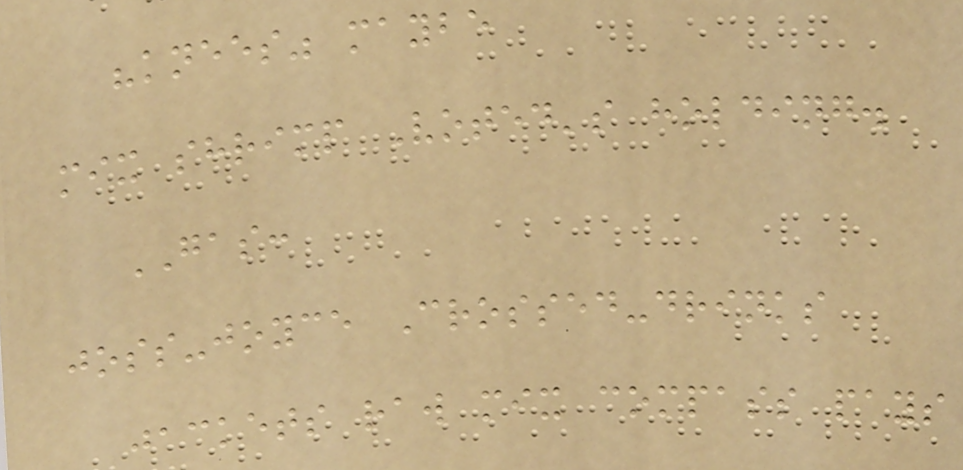"knees" maybe
mix shrimp Voted's holding.
GAS:
joss-joyce Crossed-drinks
jackets raw mix compass pays
